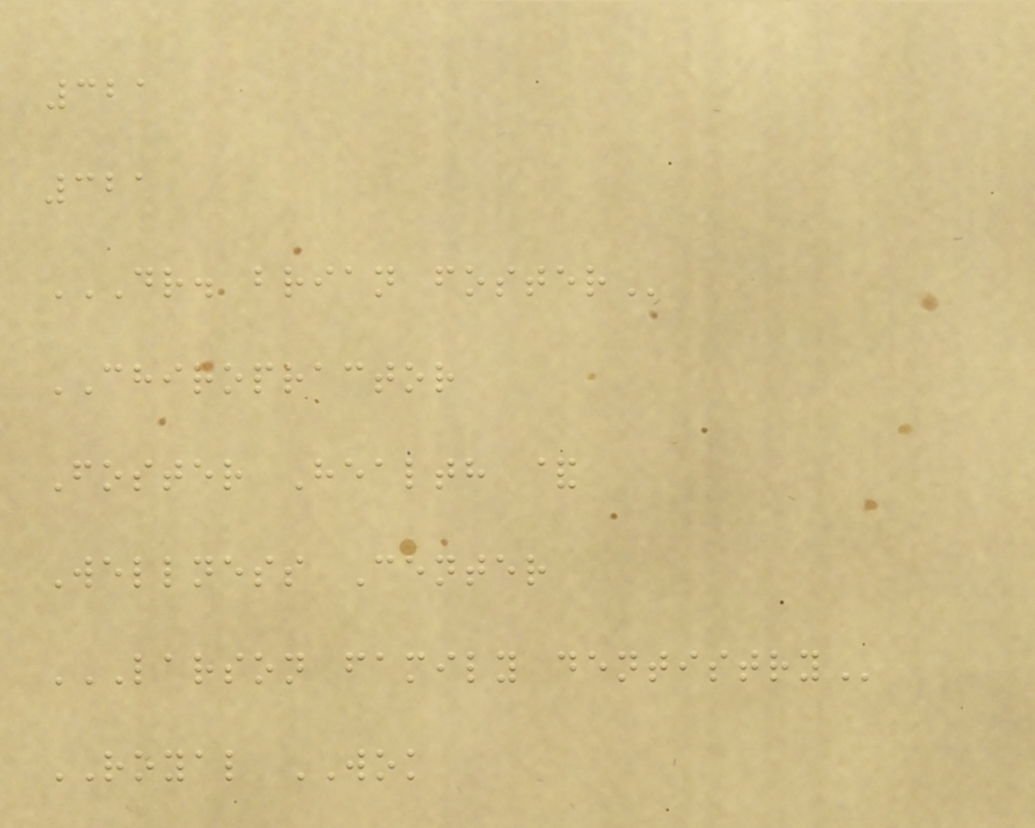321
321
DR. BRIAN FOSTER
CHIROPRACTOR
Foster Health &
Wellness Center
LARSON FAMILY DENTISTRY
ROYAL WOK
